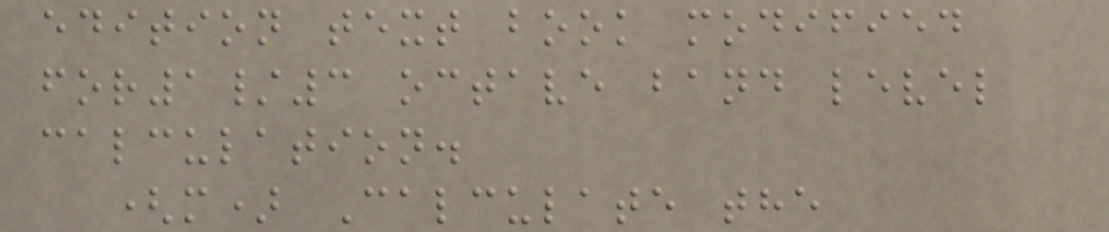edition text book modified
for1/3 octave band level
calculation.
(m) Calculate the
